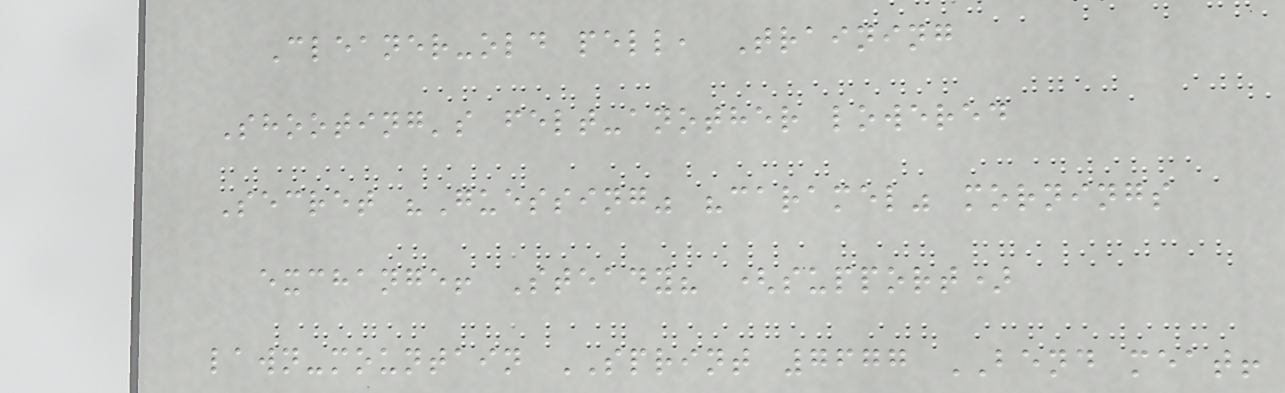Cleaner-old pell, Training
Shooting's felt-another lowered
Secret "Guessing" "caramel" mornings
exchange! Steady? (support)
lawn-mountain SPRINT 7677 BEND meat!
